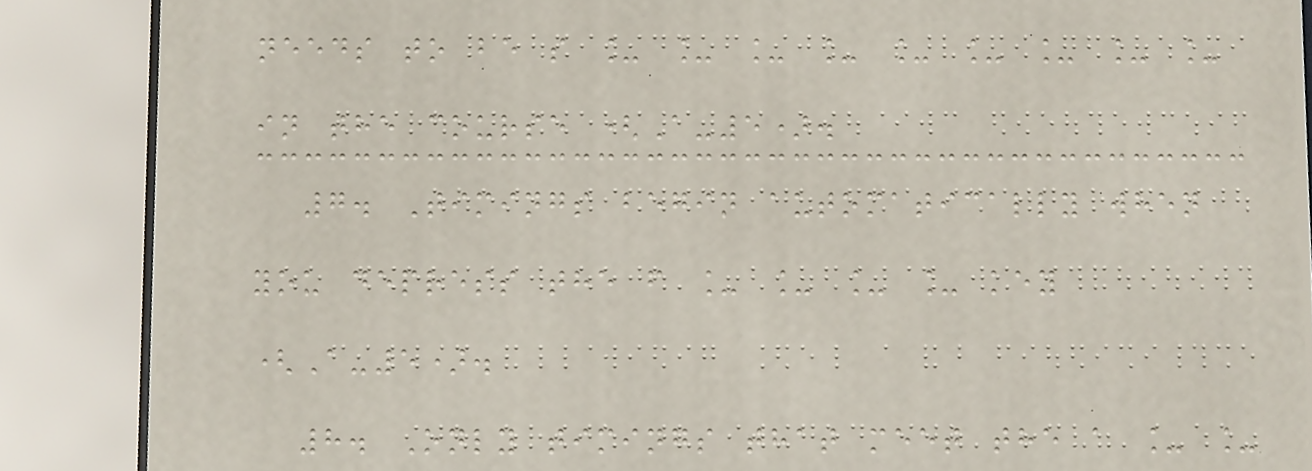needs to be s _ _ _ _ _ _ _ _ _
in the course (A-5).
7. Timings begin automatically when
you depress the f _ _ _ _ key
(A-5).
8. Only timings that meet the a _ _
